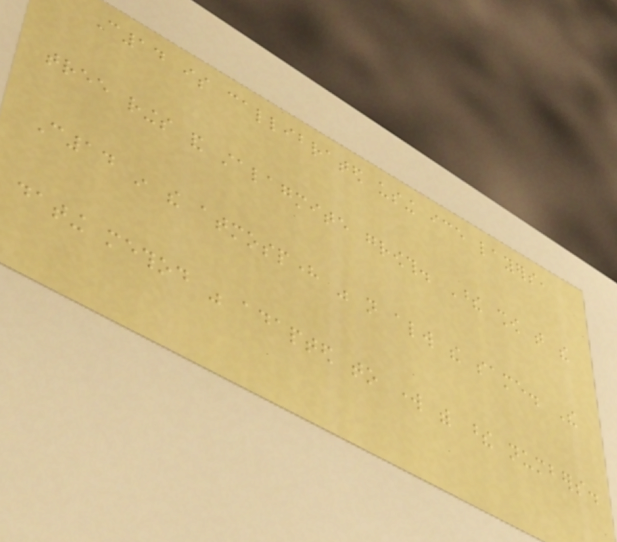C14 is callibrated using ice layers,
tree rings and stalagmite growth. These show that the
C14 in the atmosphere was not always the same. The
dating method was adapted to work with these numbers.
